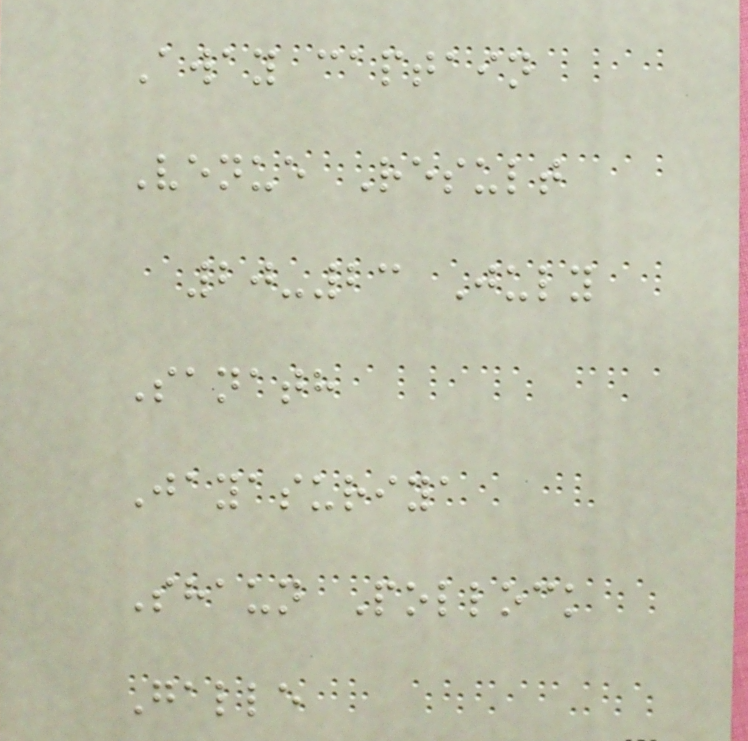Away captain
Venue Result
20-23 July
Sanath
Jayasuriya
Shaun Pollock
Galle
